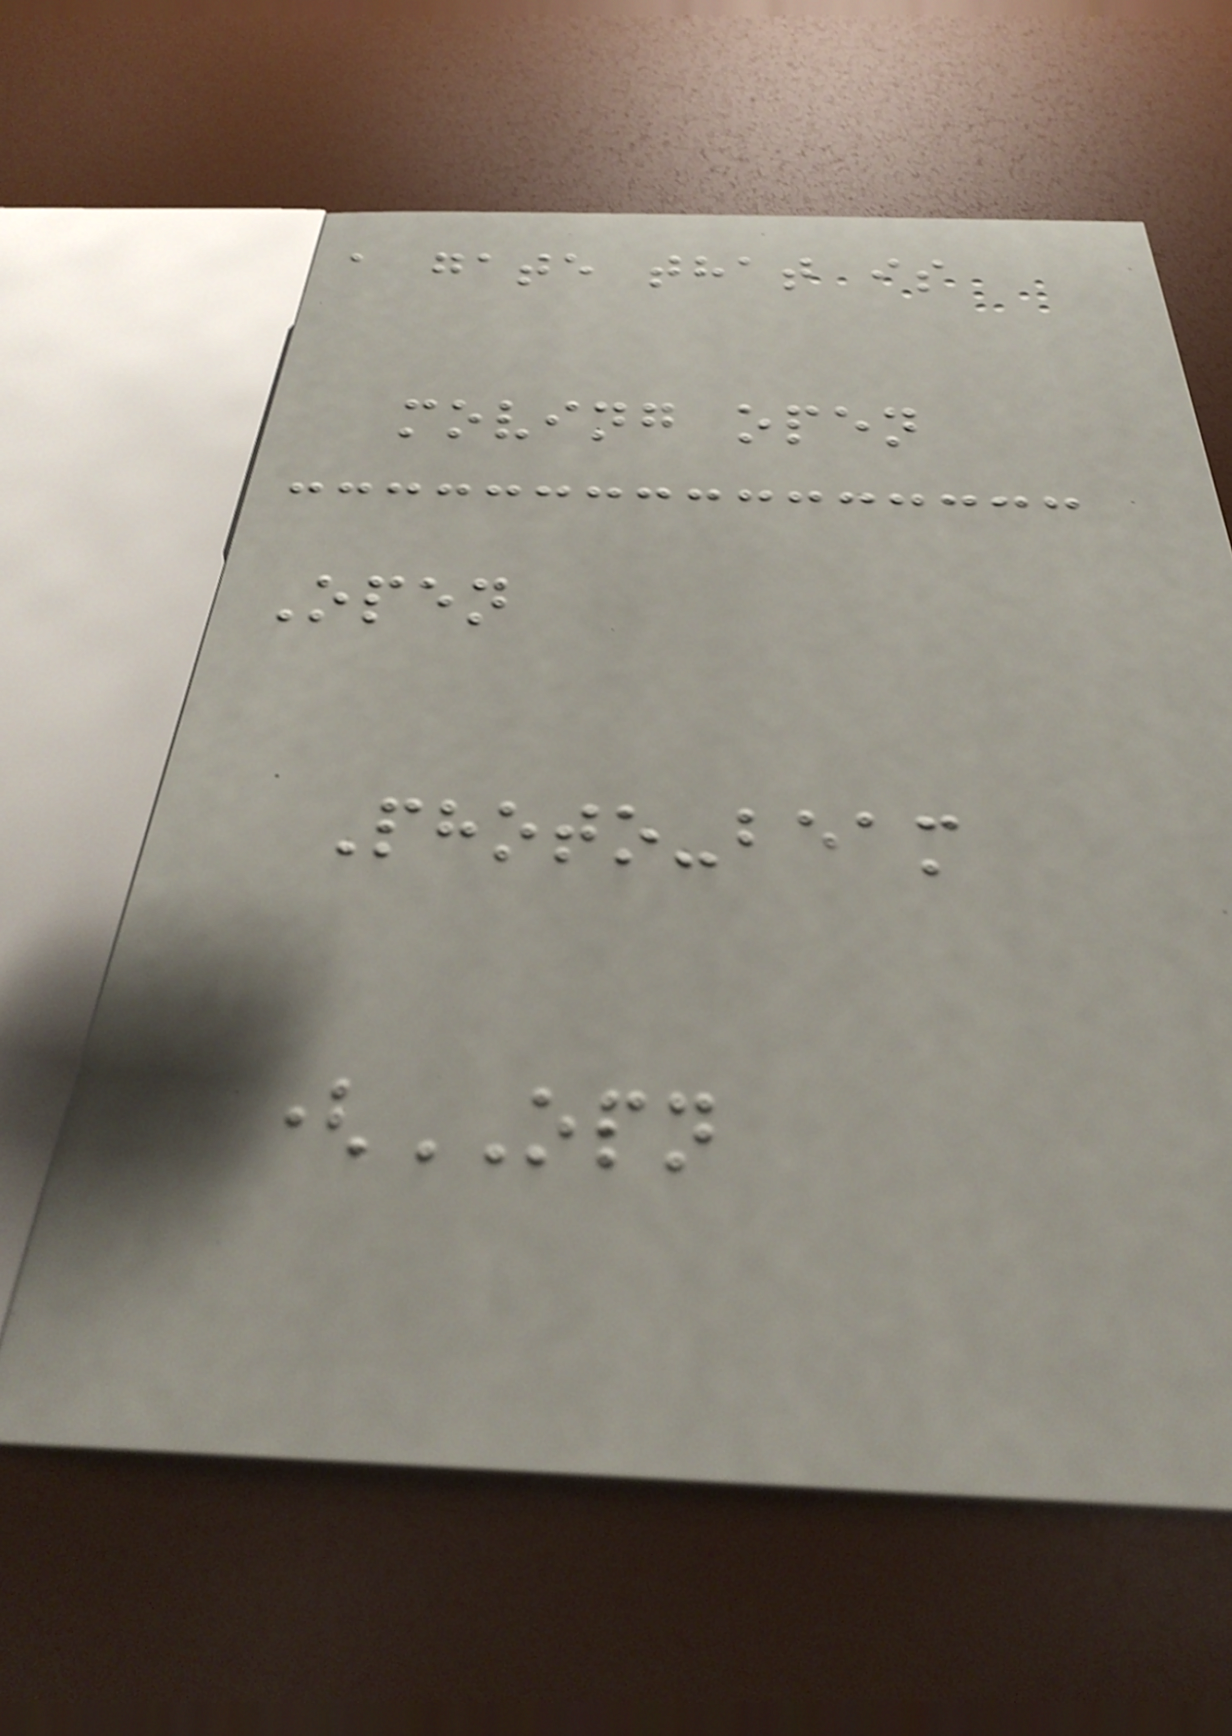a gate that is
moving open
Open
Photo-beam
(OPN
